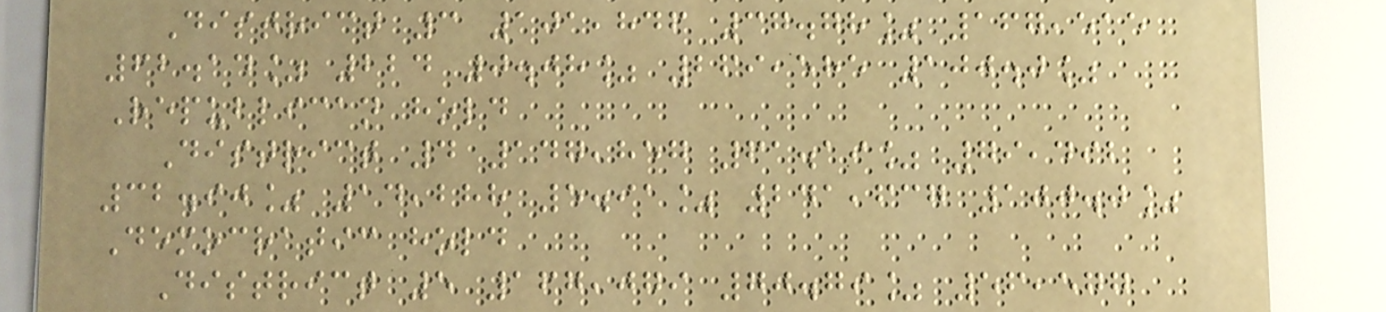District 3 101,846 37.78% 167,515
62.14% 224 0.08% 269,585 100.0%
Republican hold
District 4 147,857 61.19% 79,492
32.90% 14,288 5.91% 241,637 100.0%
Democratic hold
District 5 167,079 70.79% 56,577
